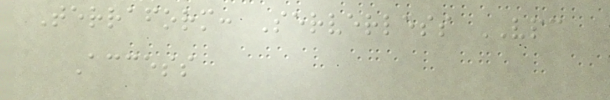Terraform: Serverless VPC
Access
